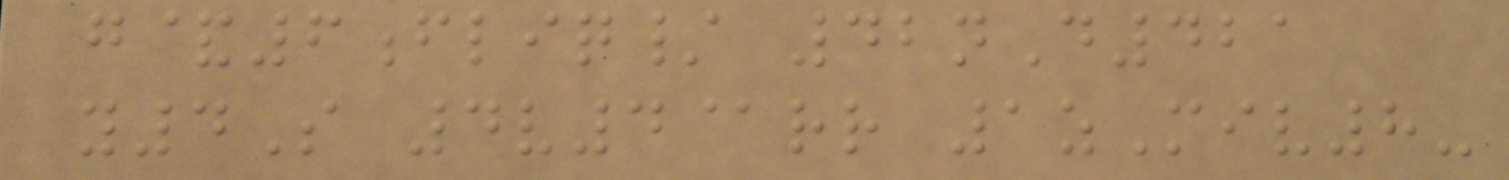g&6fliq/ 42nD421
y4S 4v4@rr 1zMiv8-
